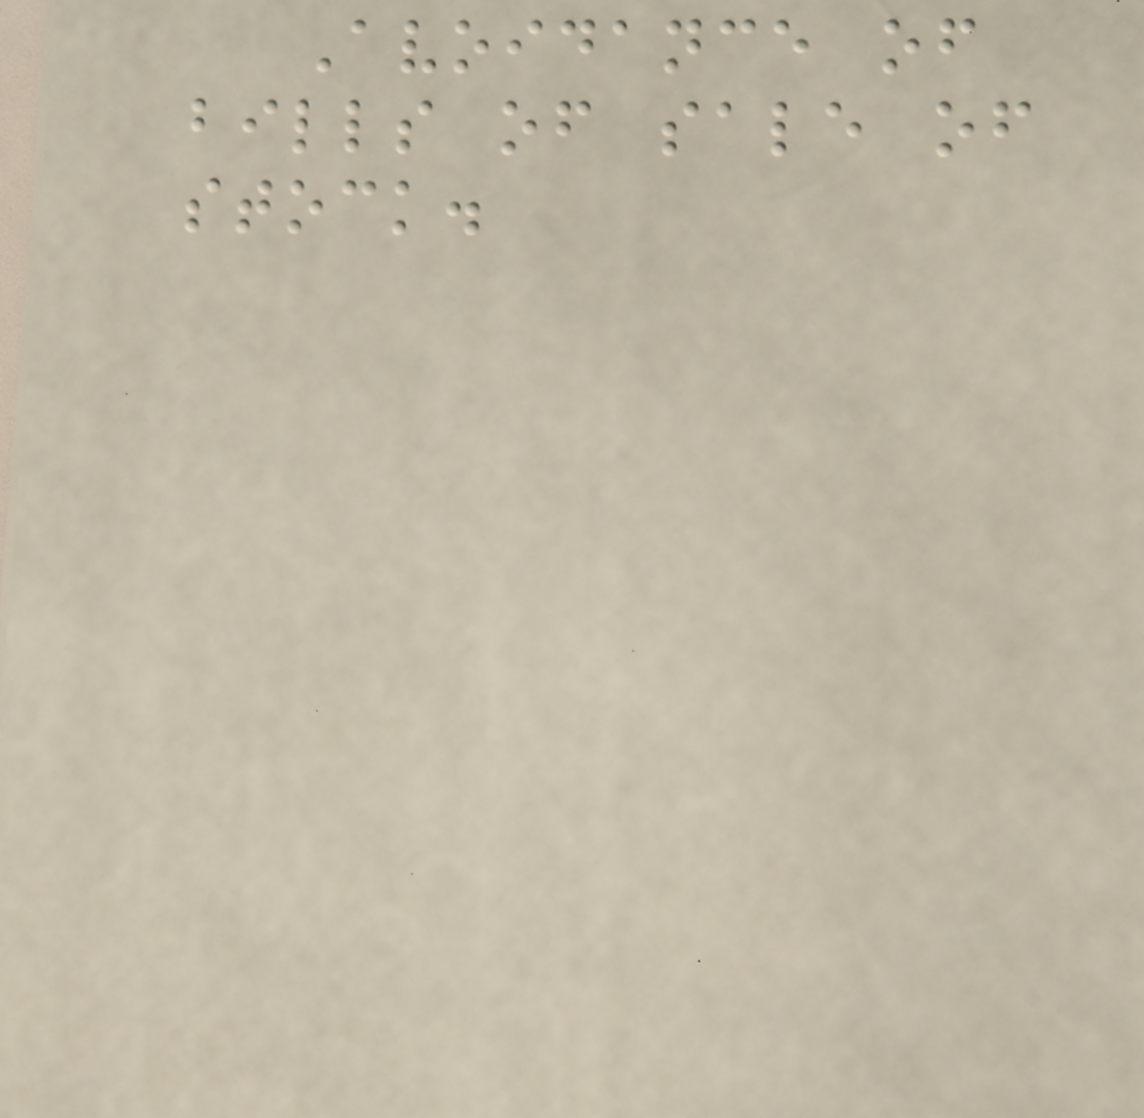Avoidance of
bills of sale of
stock.
